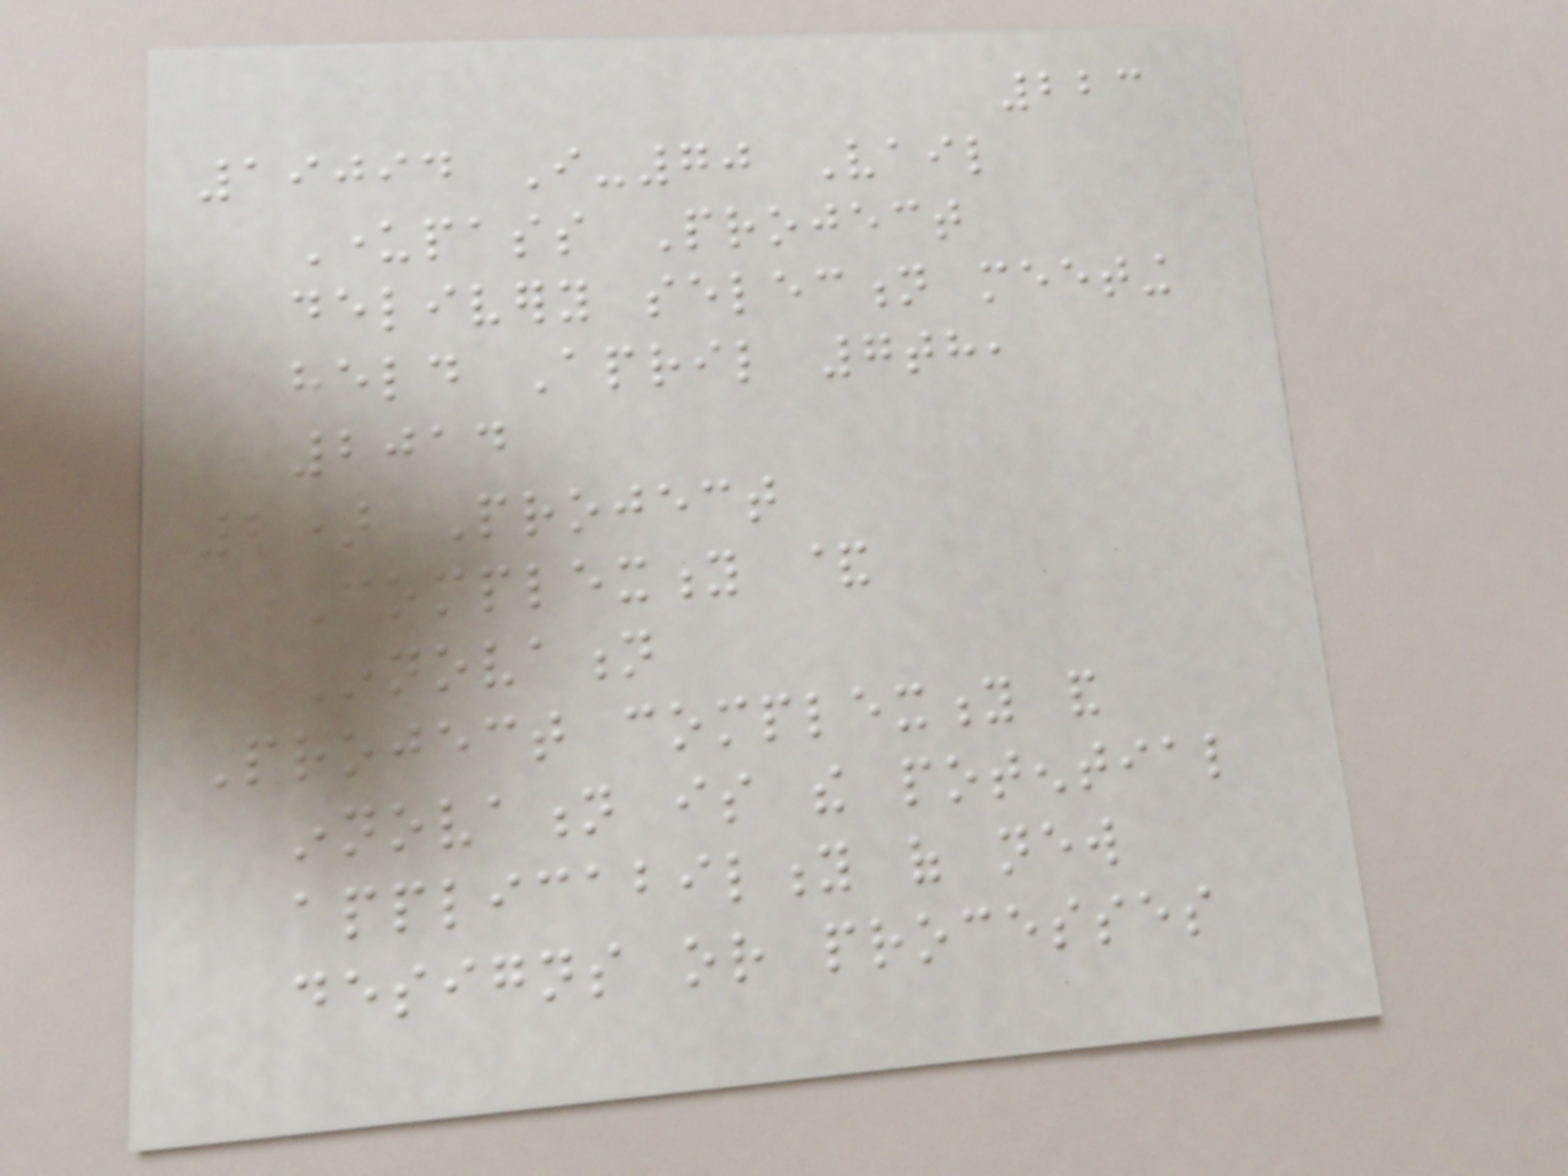223
19094 I-70 Vail
Underpass Project
delivery selection meeting
held April 7th,
2014
2) Project
Complexity &
Innovation
Project complexity and
innovation is the potential
applicability of new
designs or processes
